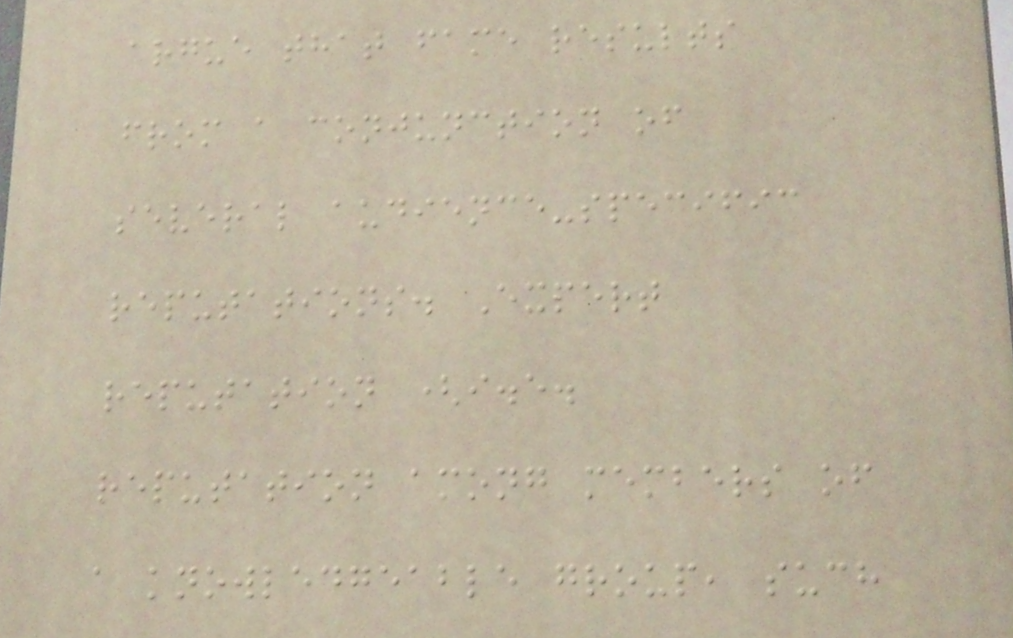argue that fame results
from a conjunction of
several audience-specific
reputations. Expert
reputation (i.e.
reputation among members of
a knowledgeable group, such
